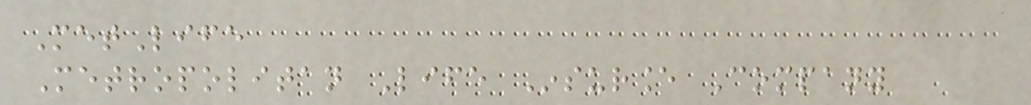MetLife
Metropolitan Life Insurance Company
